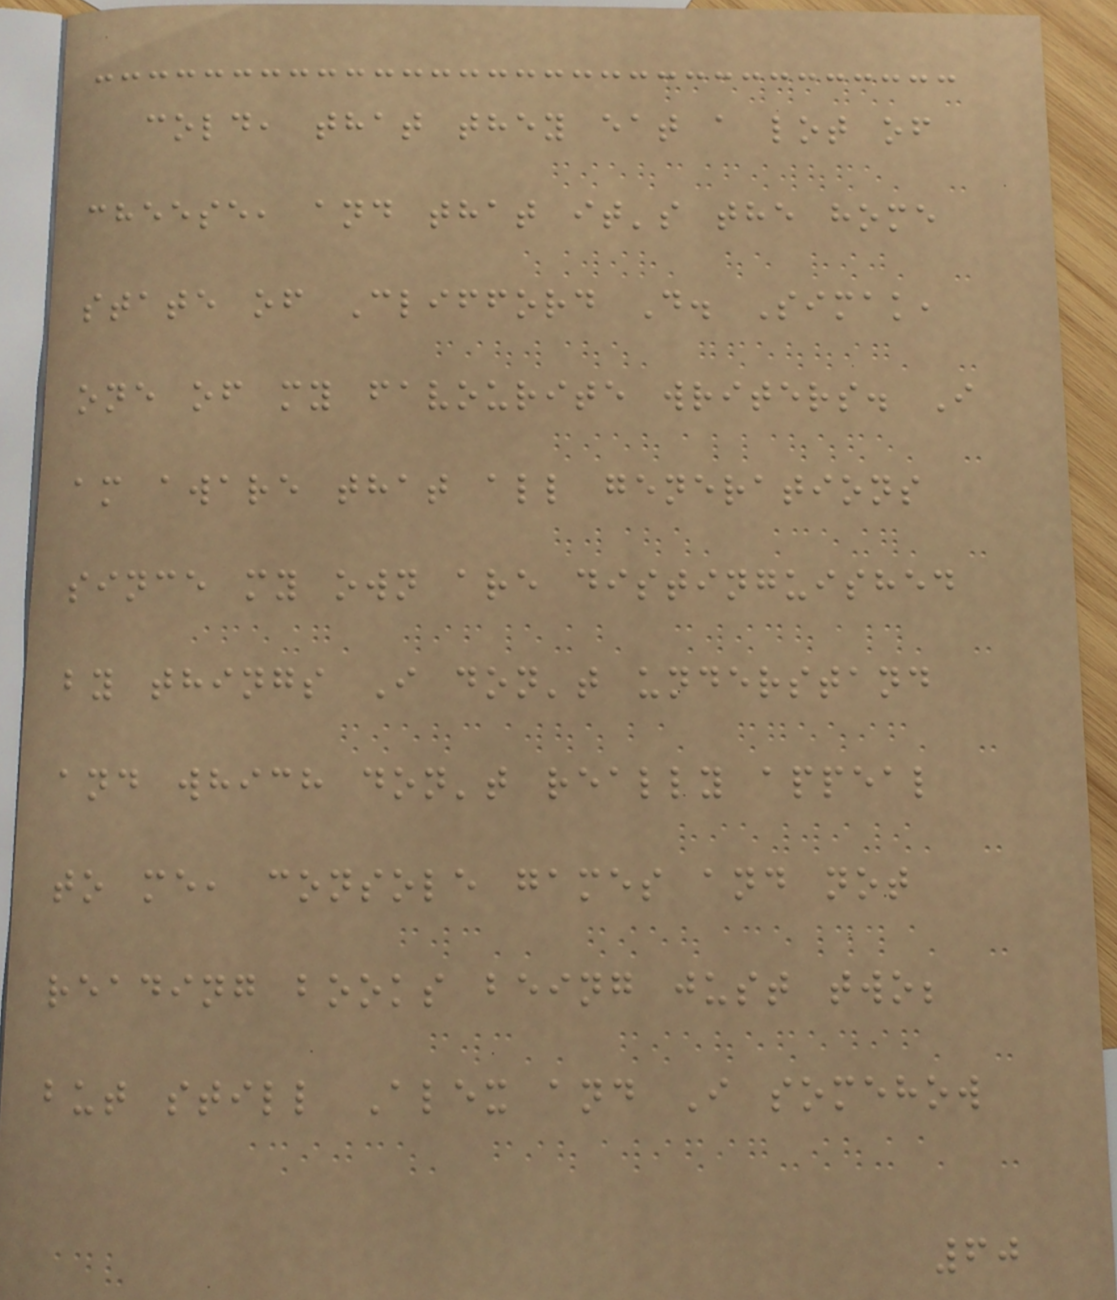cold, that they eat a lot of
cheese, and that it's the home
state of Clifford D. Simak,
one of my favourite writers. I
am aware that all generations
since my own are distinguished
by things I don't understand
and which don't really appeal
to me, console games and not
reading books being just two;
but still Alex and I somehow
60
